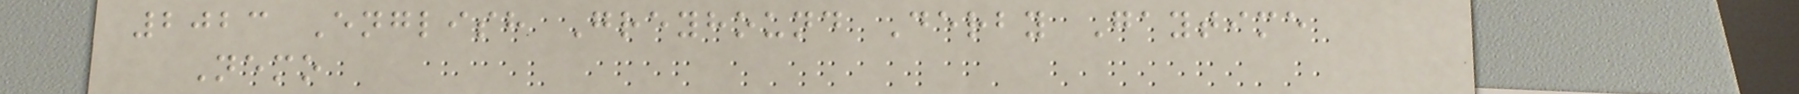2023 English Greyhound Derby Gaytime
Nemo
